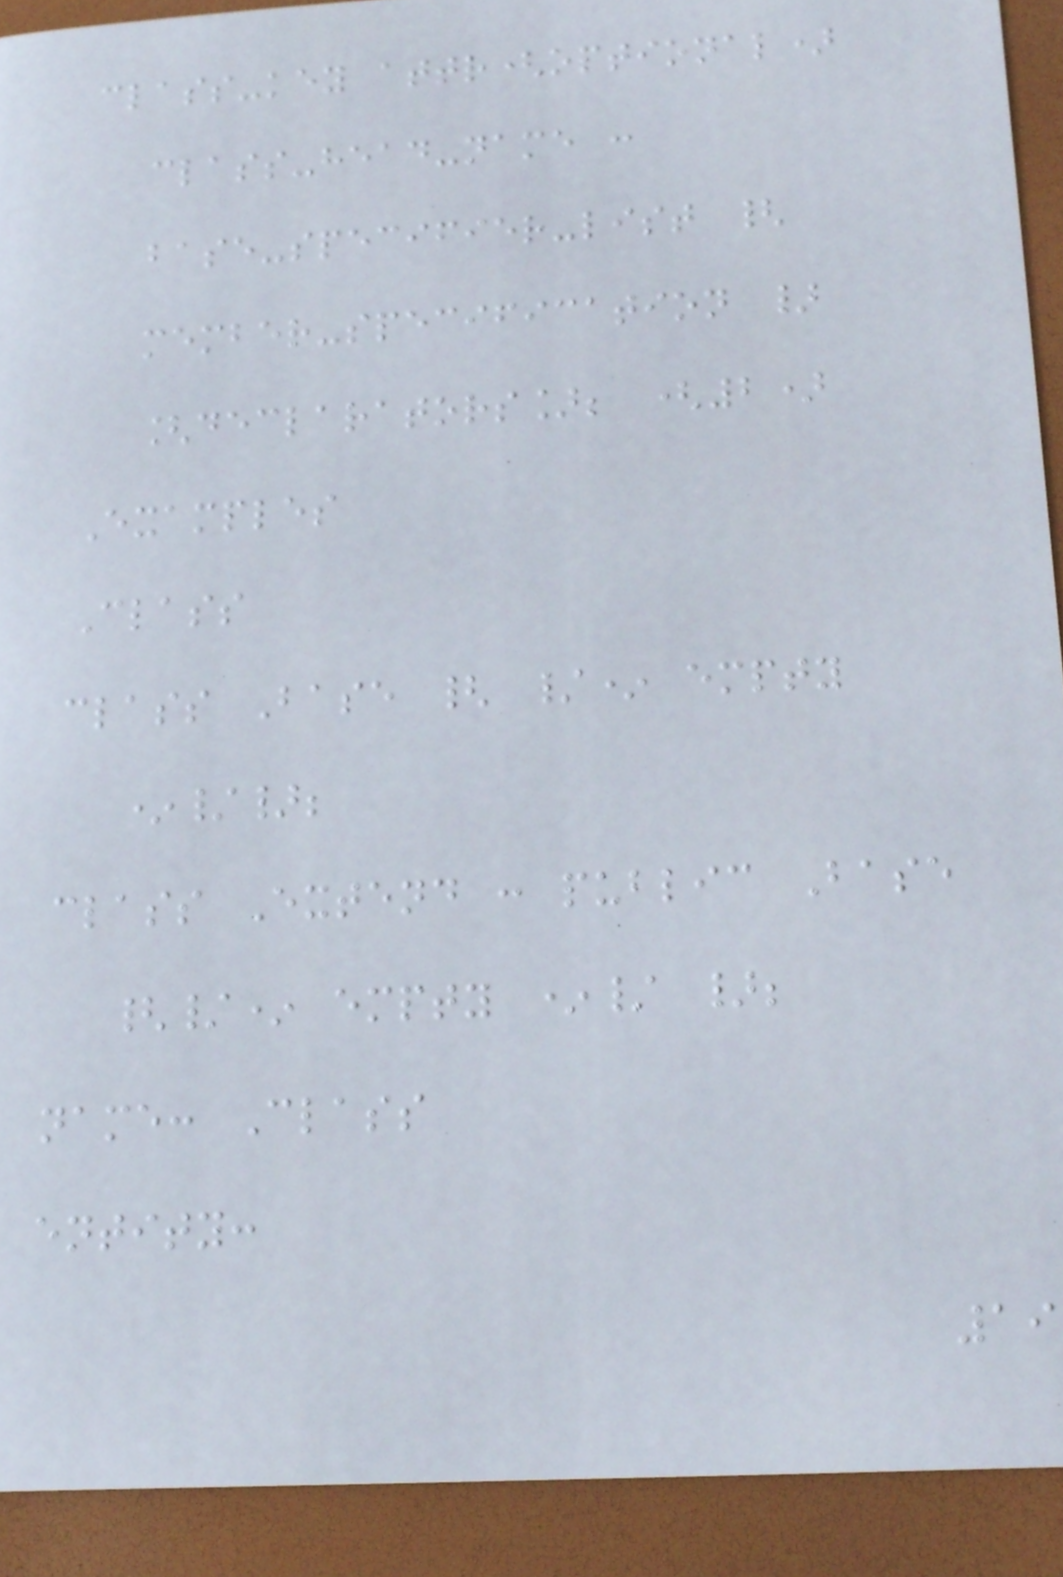class-key attr(optional)
class-head-name :
base-specifier-list {
member-specification }
[declarators]; (2)
Examples
Class
class Base { /* empty
*/};
class Extend : public Base
{/* empty */ };
name: Class
entity:
19
